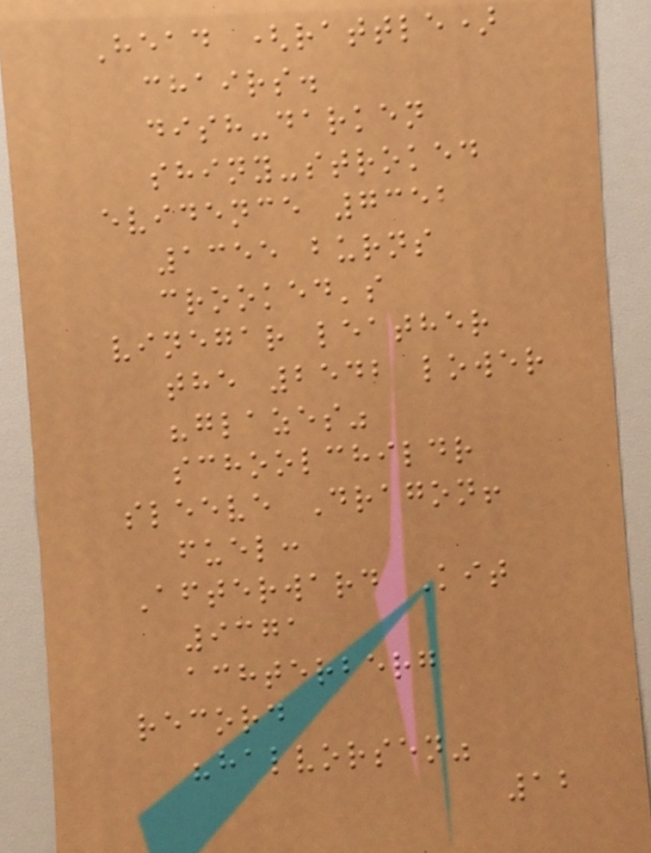Head (rattle)
chairs.
dish-darken
shiny-stroked
evidence 7352
1355 burns
crooked's
vinegar leather
the 2542 lower
"glazes"
schoolchildr
sleeve Dragon!
fuel:
Afterward Kit
9371
achterberg
record
"halvorsen"
12
